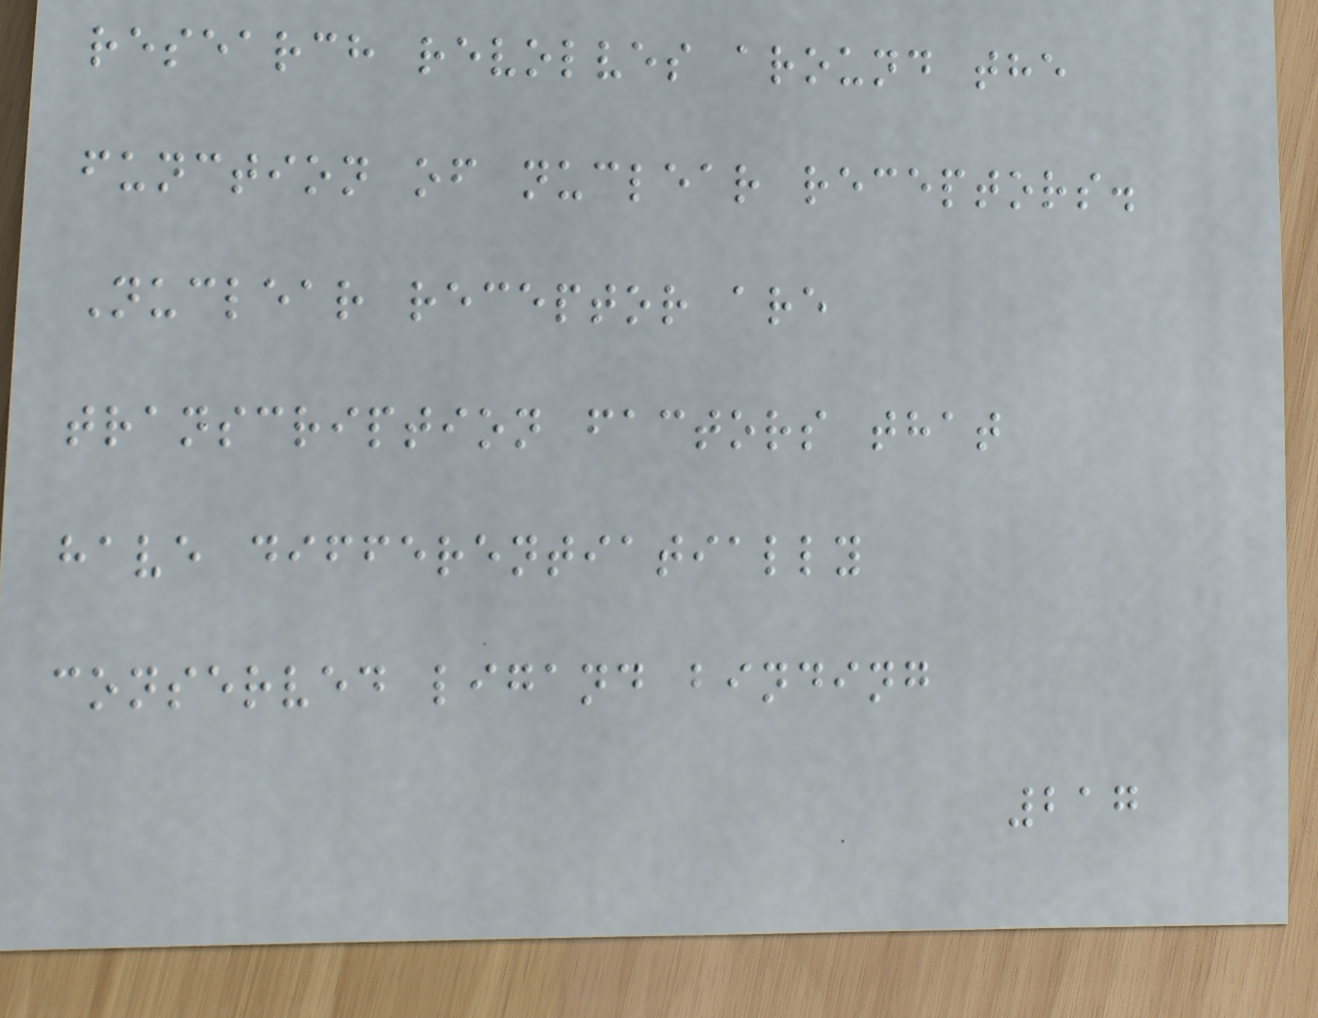research revolves around the
function of nuclear receptors.
Nuclear receptor are
transcription factors that
have differentiatially
conserved ligand binding
217
